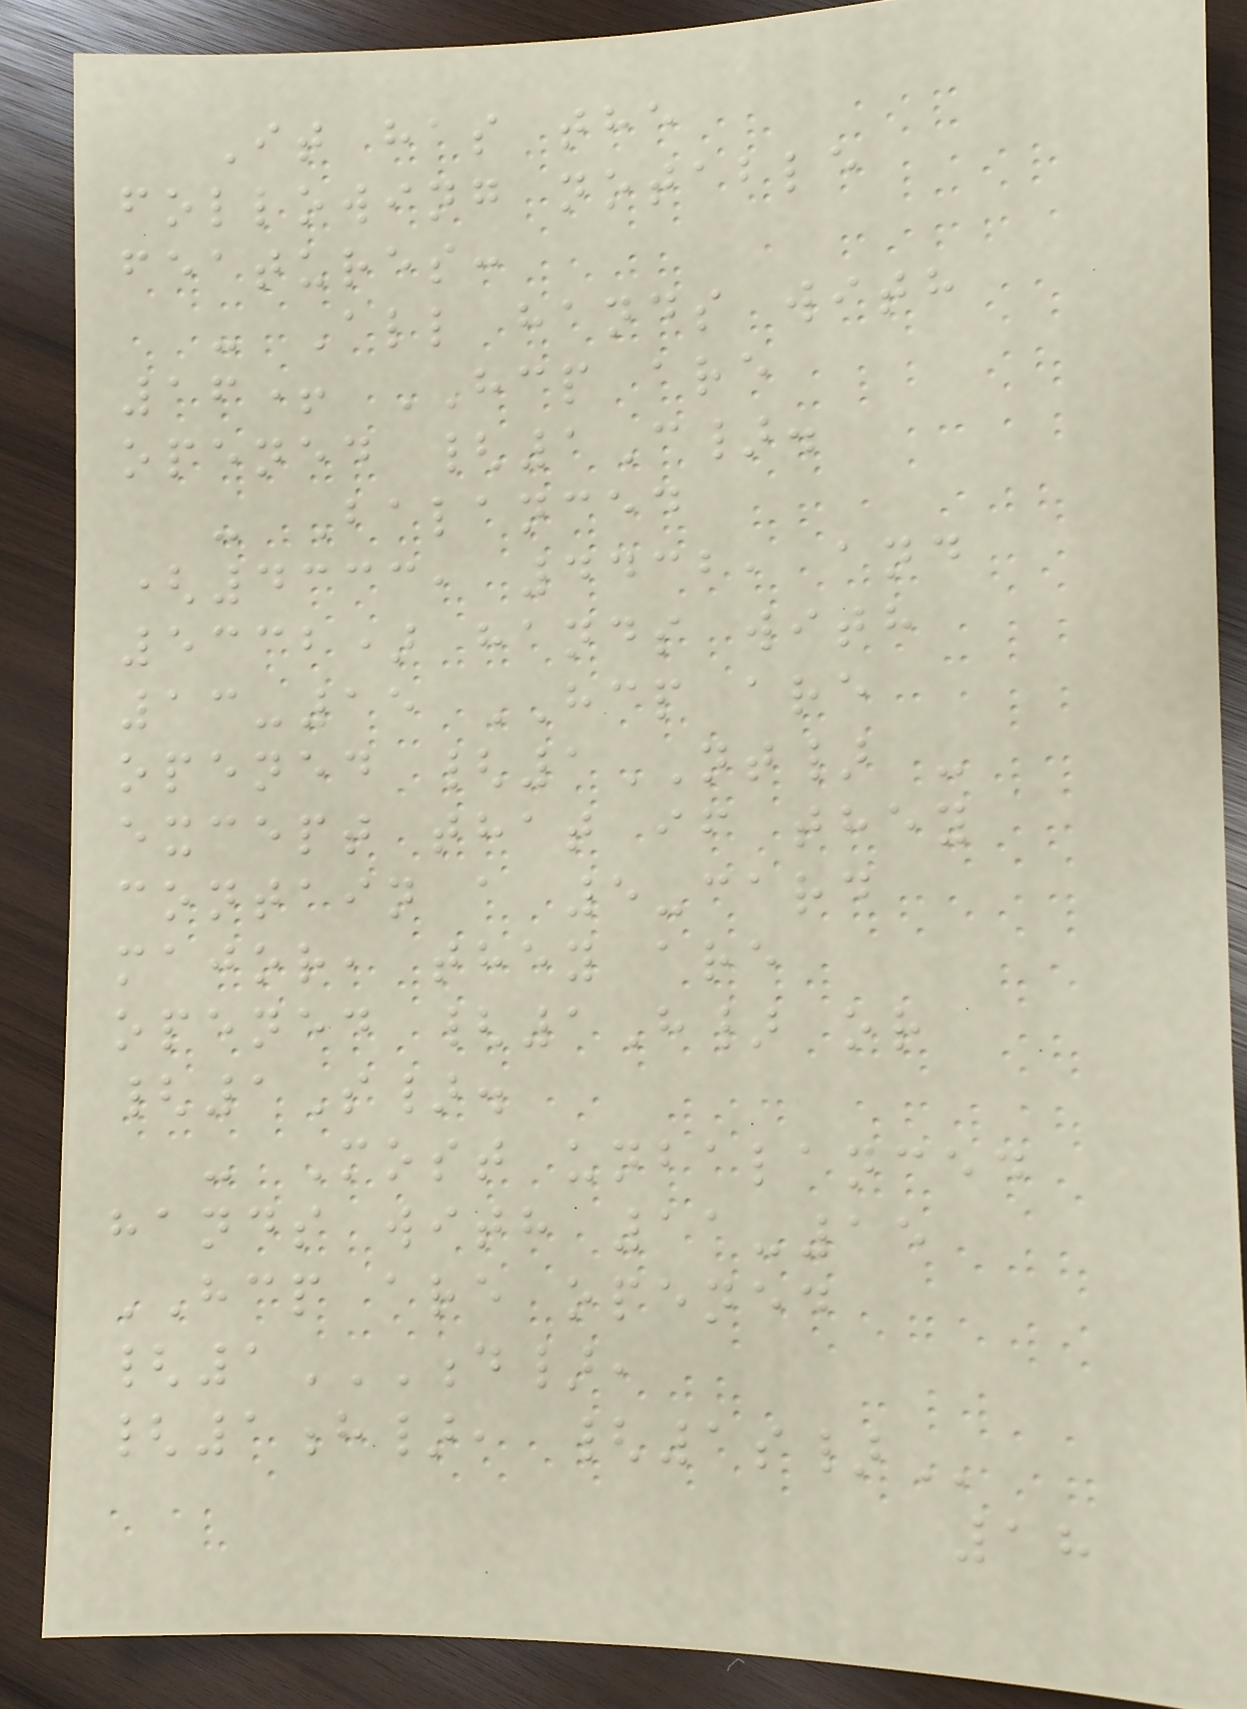It has the
following notable
features:
- All hands with
16+ HCP are
opened {1C}.
- Balanced
(4333, 4432, and
5332) hands with
13-15 HCP are
opened {1NT} -
except that if they
contain a 5-card
major, they are
opened {1H} or
{1S}.
- Most unbalanced
hands with 11-15
HCP are opened
{1D},
{1H}, {1S}
18
